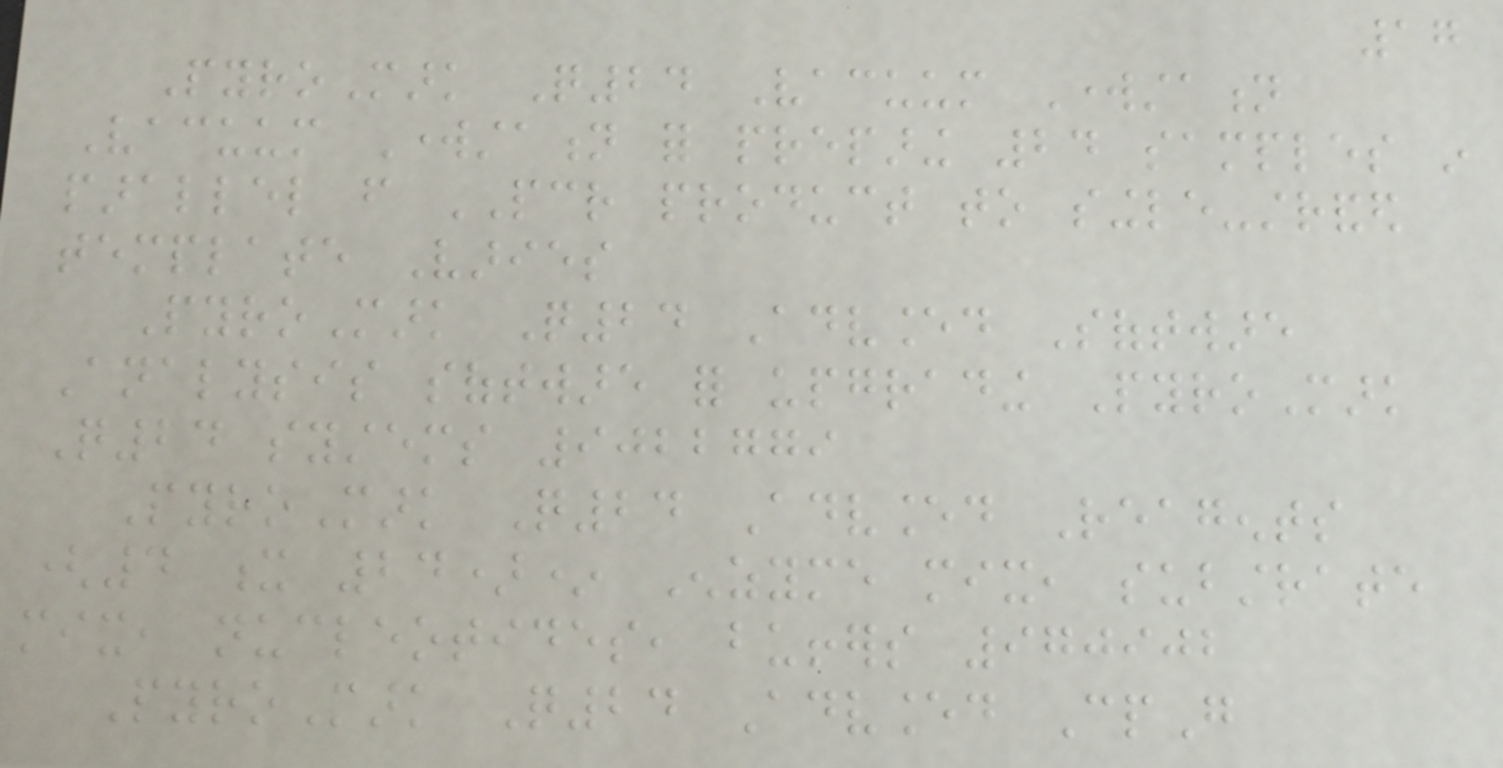17
PyroMark Q24 Vacuum Workstation
Vacuum Workstation for preparing 24 samples in
parallel from PCR product to single-stranded
template Varies
PyroMark Q24 Advanced Software
Analysis software for upgrading PyroMark
Q24 systems 9022779
PyroMark Q24 Advanced Reagents
(4 x 24)* Enzyme mix, substrate
mix, nucleotides, buffers 970902
PyroMark Q24 Advanced CpG
